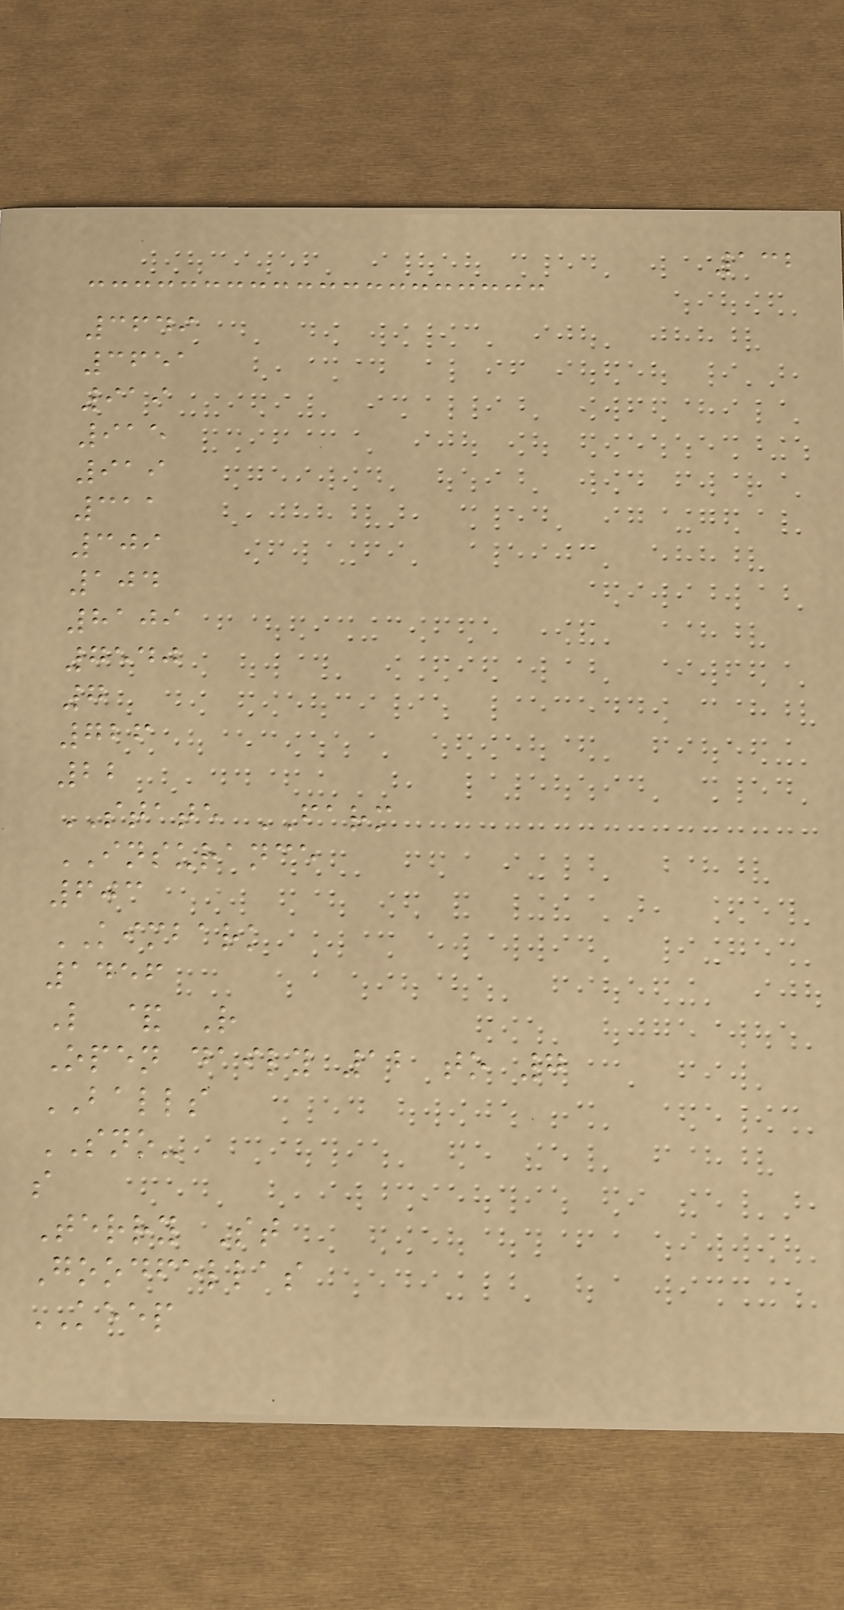132
3649
3651
919
915
919
311
309
104
8109
7540
7
726
22
STATE FARM
INSURANCE
603
KIMBARK
1456
L & R
Open daily 12 to 7
BALLS
SNO-
s
Terry St
Goodfellas
KEEP
